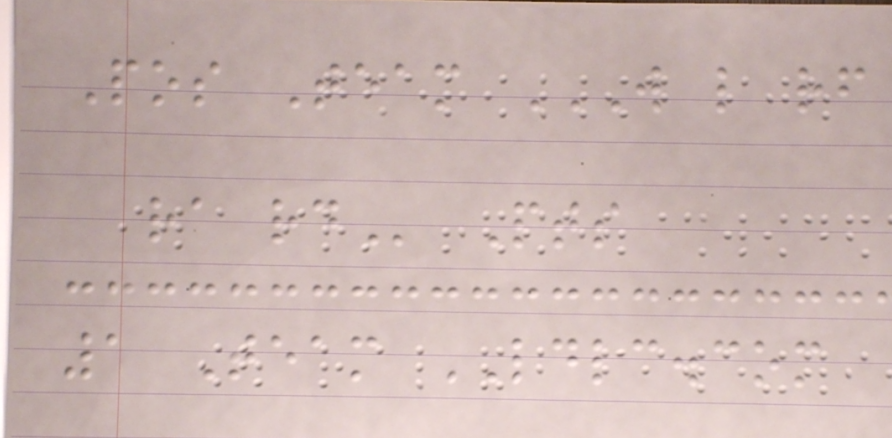Pos Team W L RF
RA RD Pts
1 Team LDLC.com
